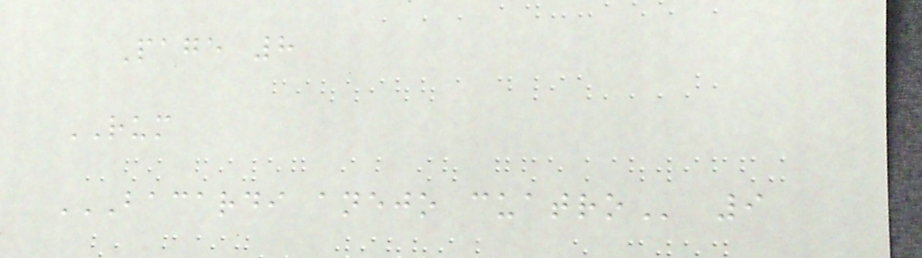Page 8
RUM
BACARDI ANEJO CUATRO 9
